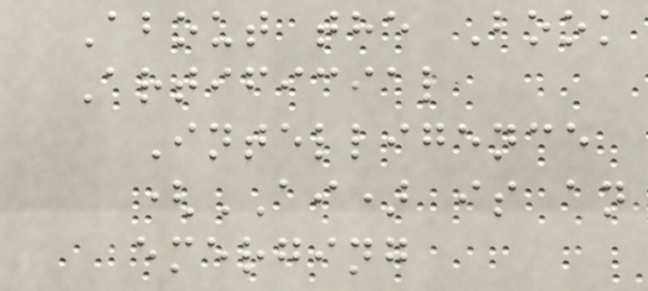About the Book
Artificial
Intelligence
(AI) is an
emerging
